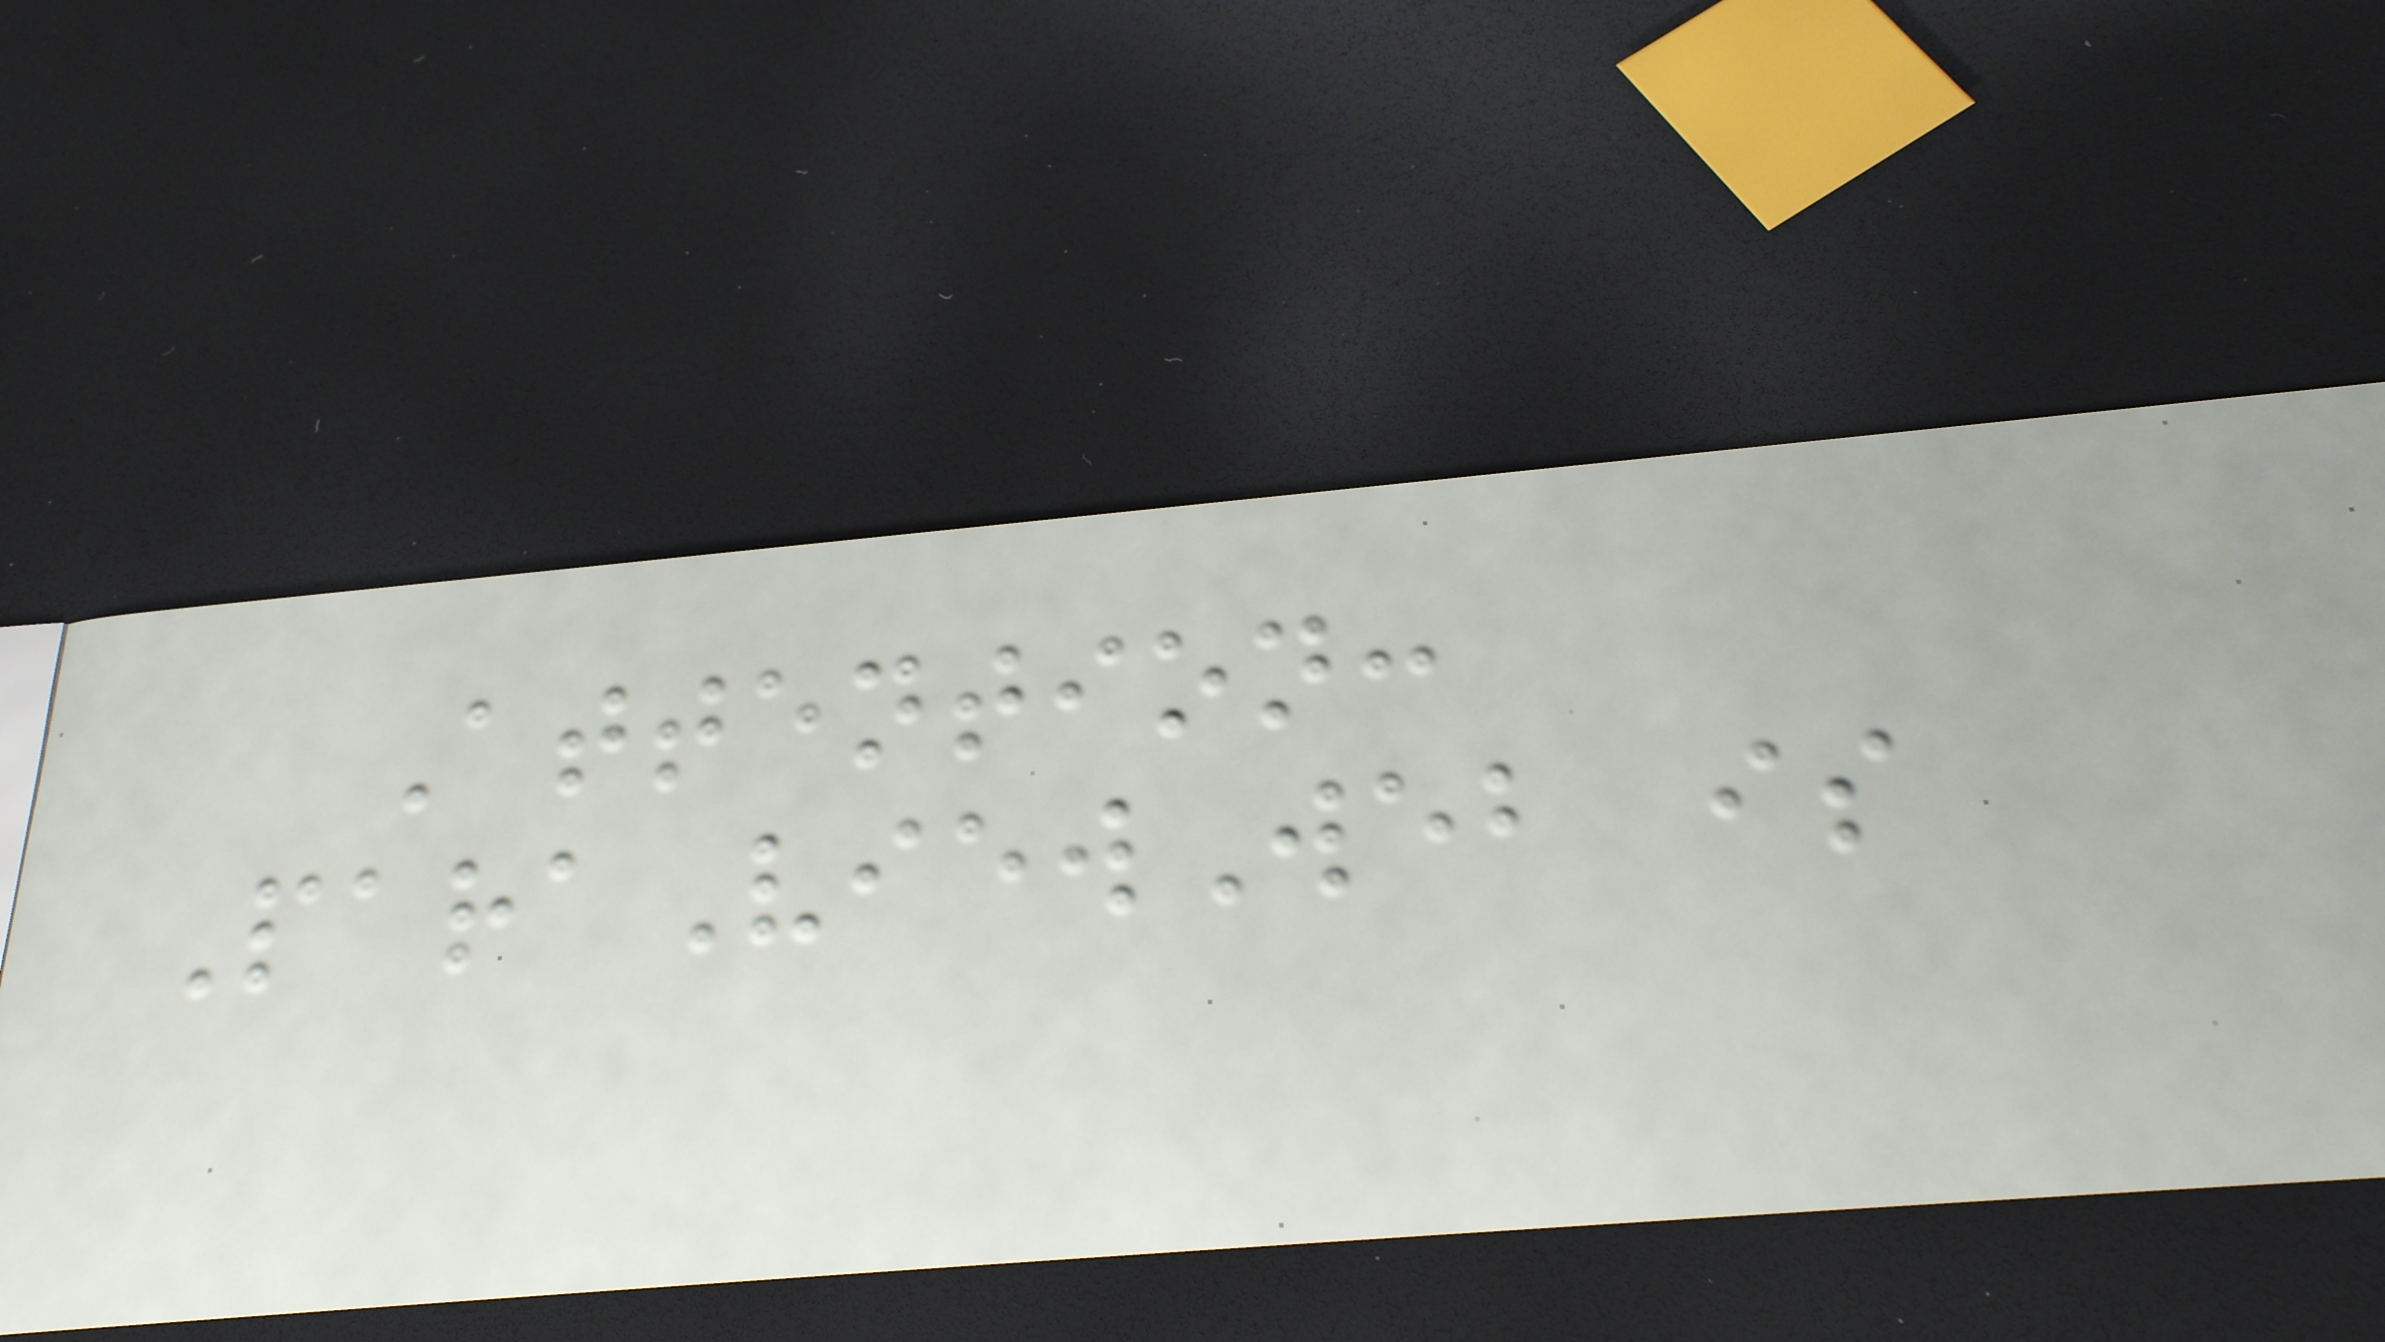Attention:
ParaViewWeb is
